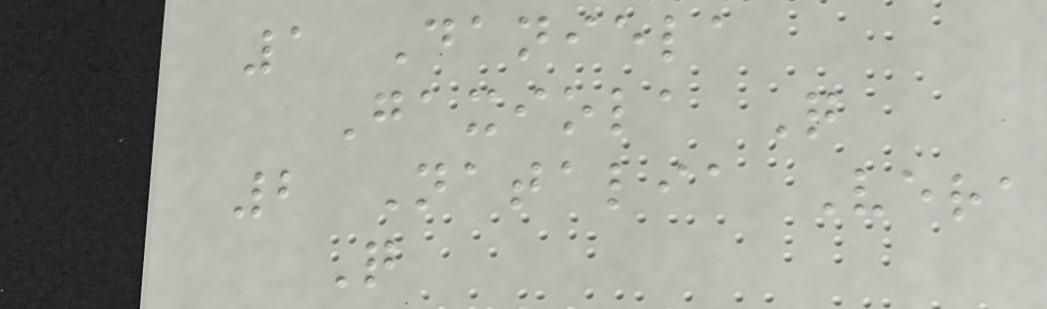1 Daniela
Gaxiola Q
2 Natalia Vera
Q
